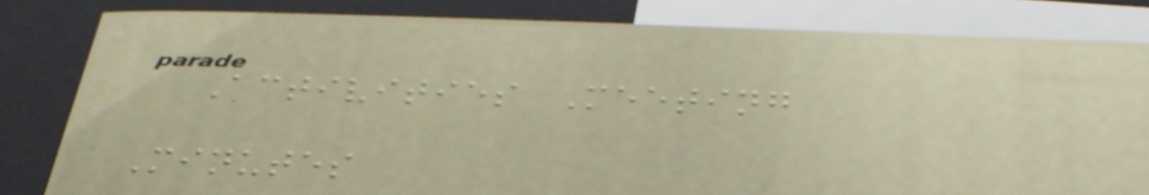Activities Meeting
Minutes
